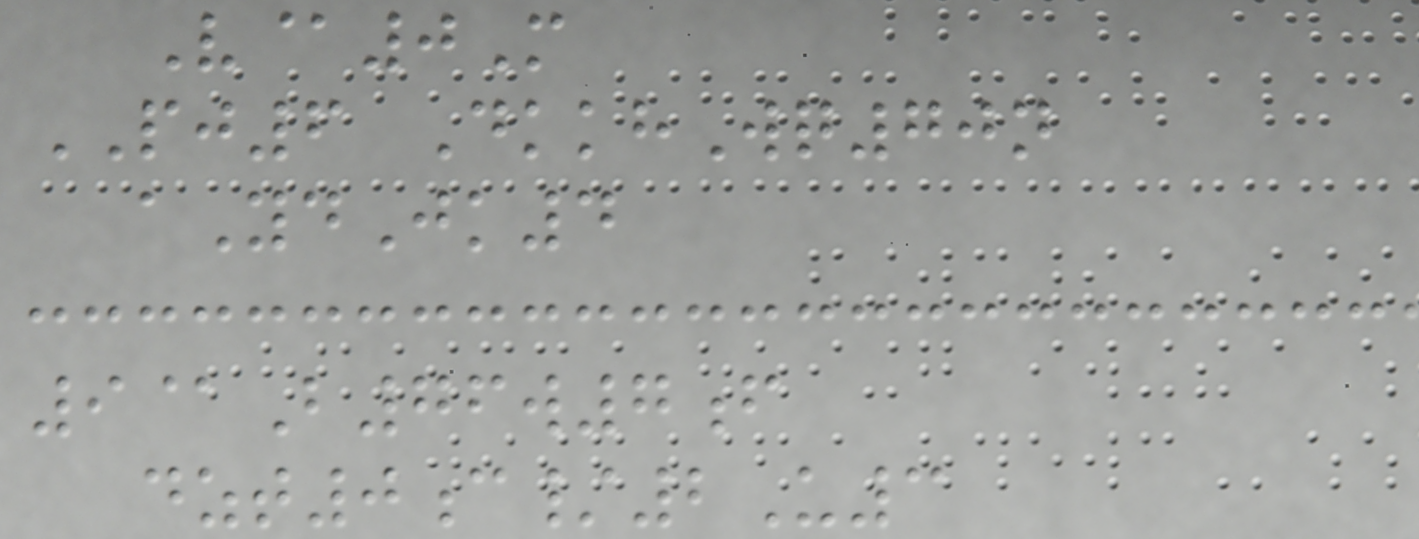V@0M
PJ6 DkkhWq70n
aYdJk4
9@B76w7f
dzt0c/2U3
